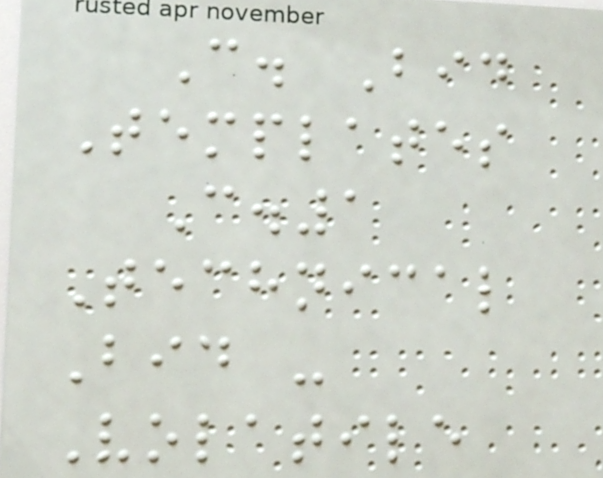C. Bid
Templates
C.1
Technical
Bid -
Volatile
